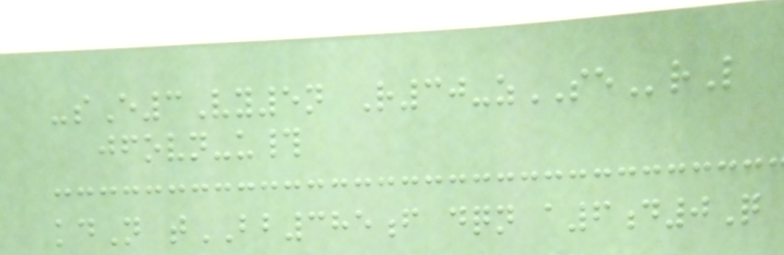-sE3Vy5n R30-zSErL
jfovn-u#
kdN tBB385f dqn a6d0Q
